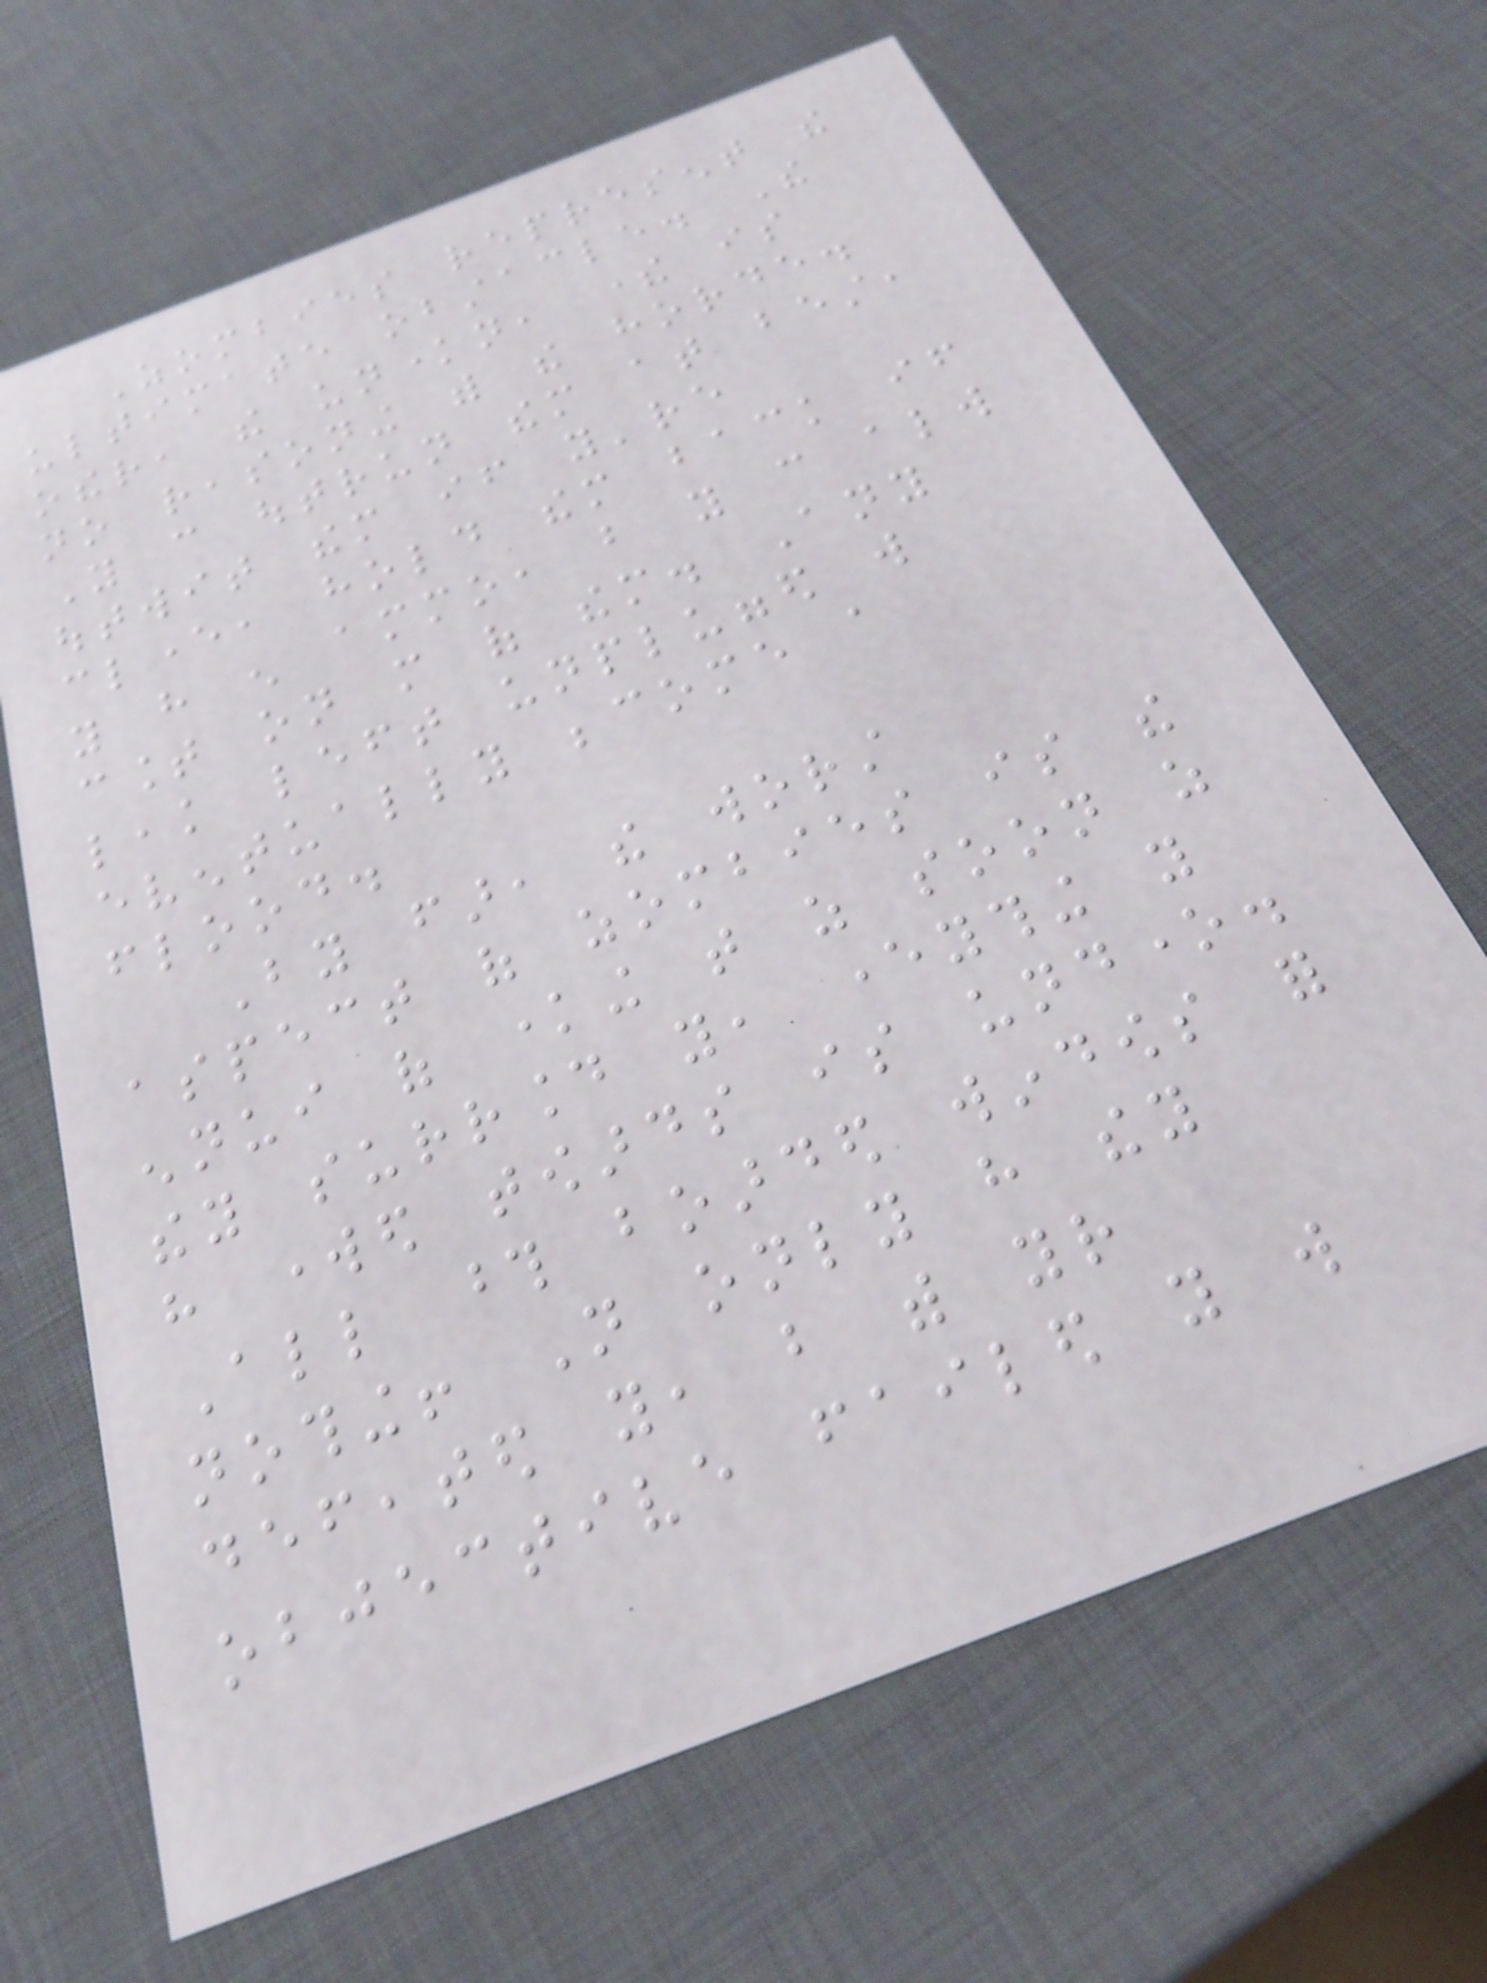Zombies represent the
ultimate obstacle. The
other, the unknown, there is
no reasoning with the horde.
You can outrun them at best,
outwit them if you're
clever, hold them back if
you have enough ammo, but you can always
count on more of them. Any
leak left unplugged will
eventually become a
flood.
By far, the worst
aspect of zombies is the
ennui of knowing that as soon as
they surround you, everything you
have worked towards is undone.
All those boarded windows for
nothing! Not only have they
defeated you, but with your
objective failed you will
